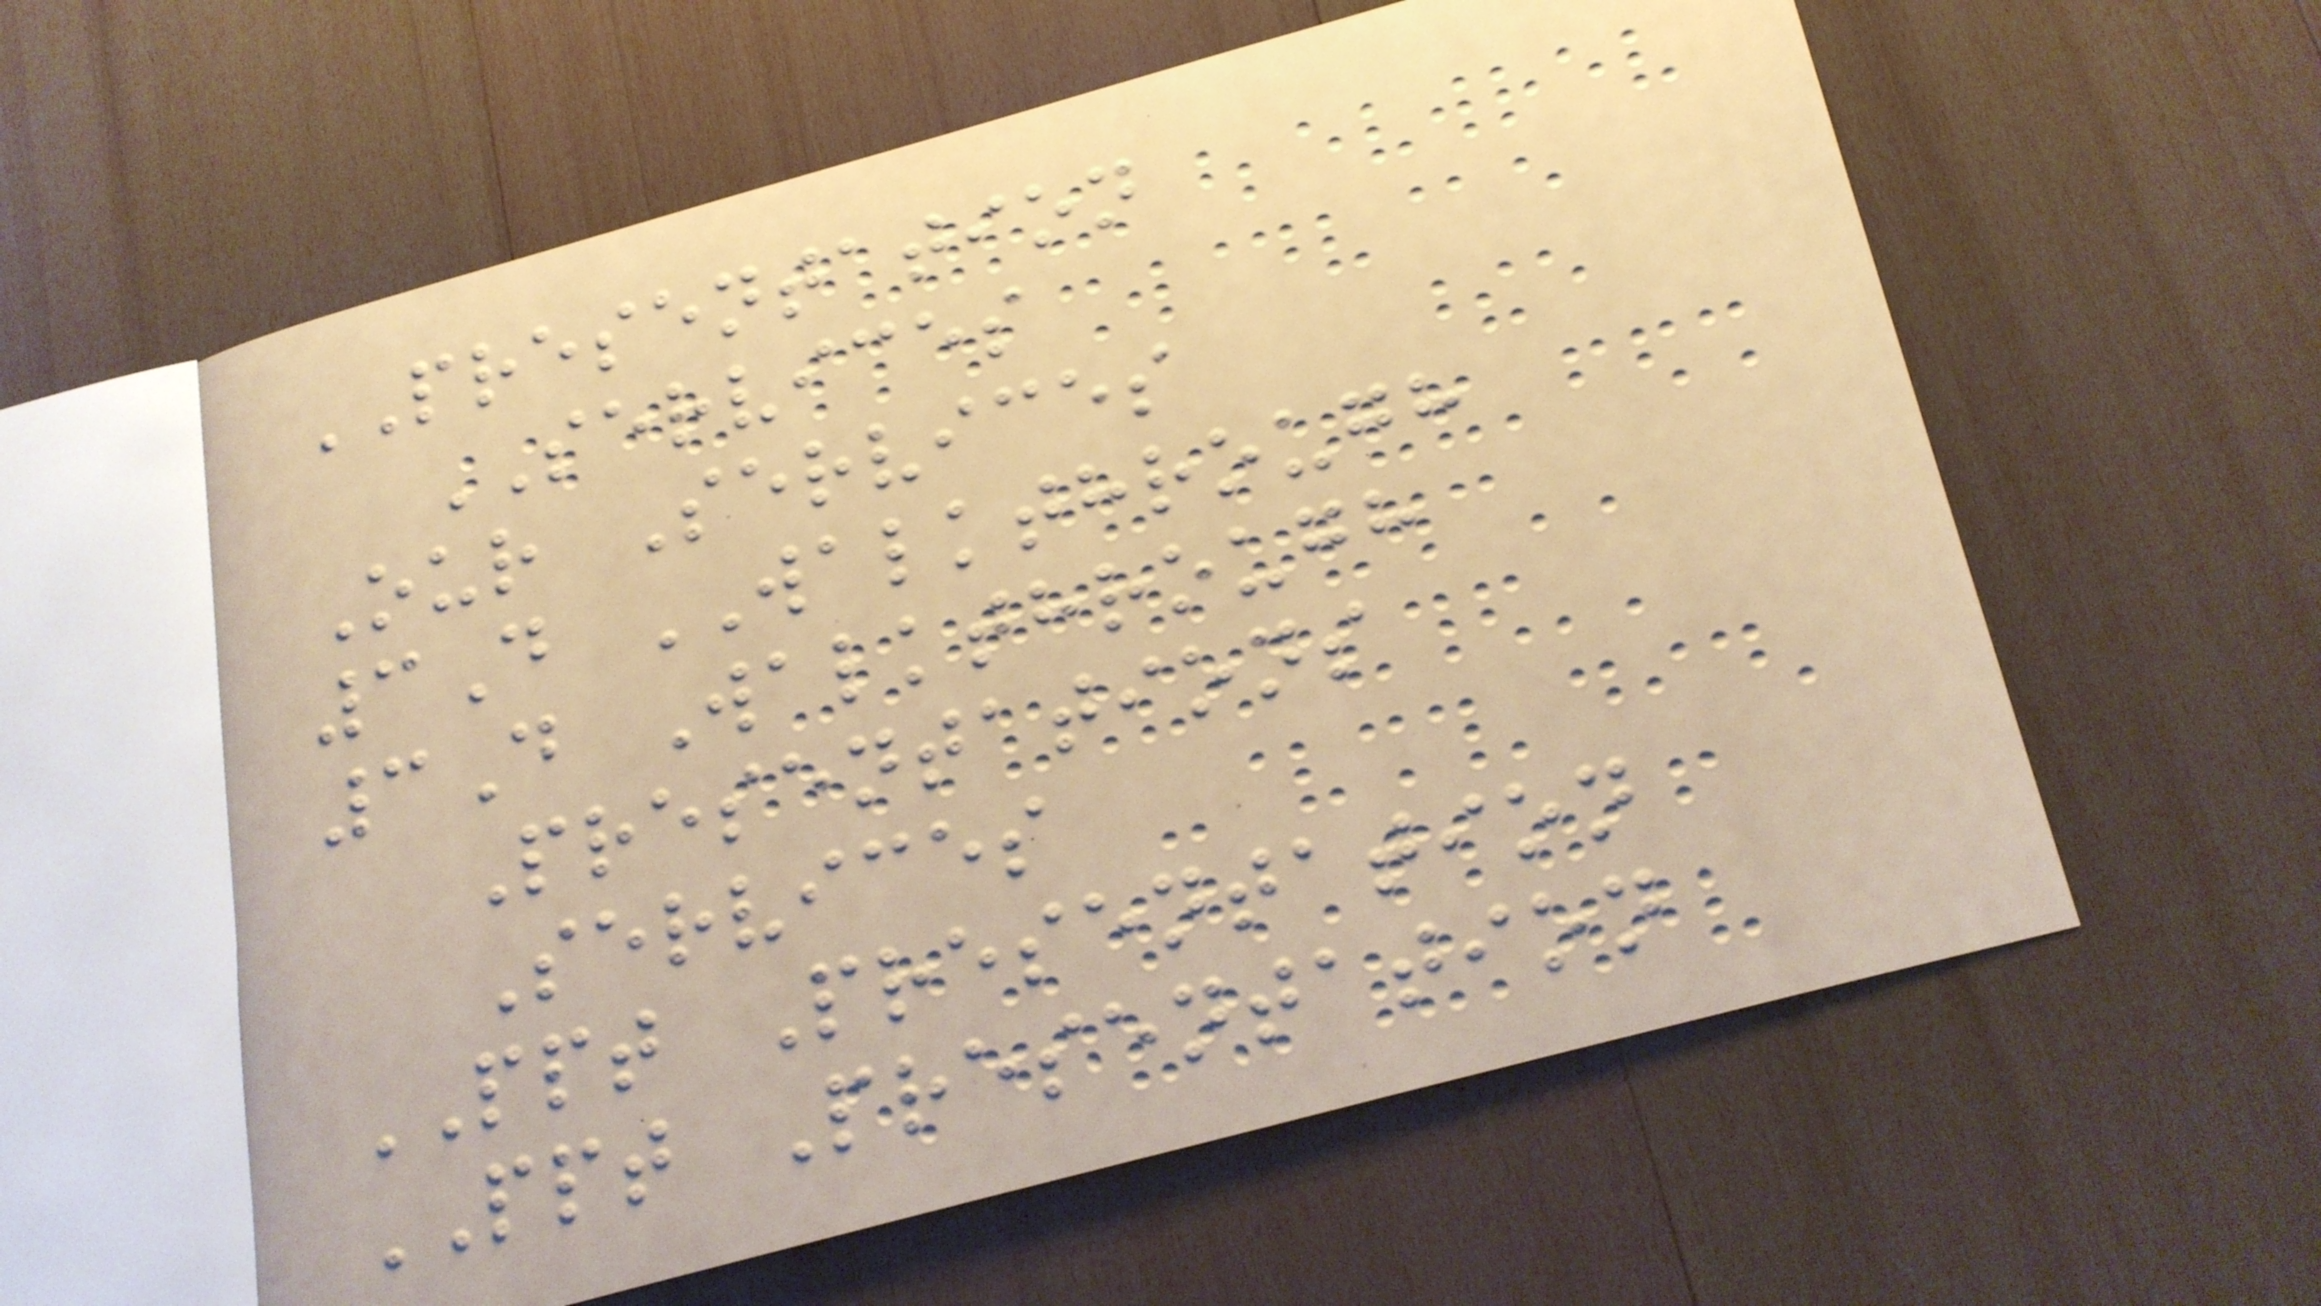PRESENTATION
SERVICES
Our Services
3D WALKTHROUGH
3D Walkthrough
Presentations
Services
PPT Presentation
PPT Presentation
